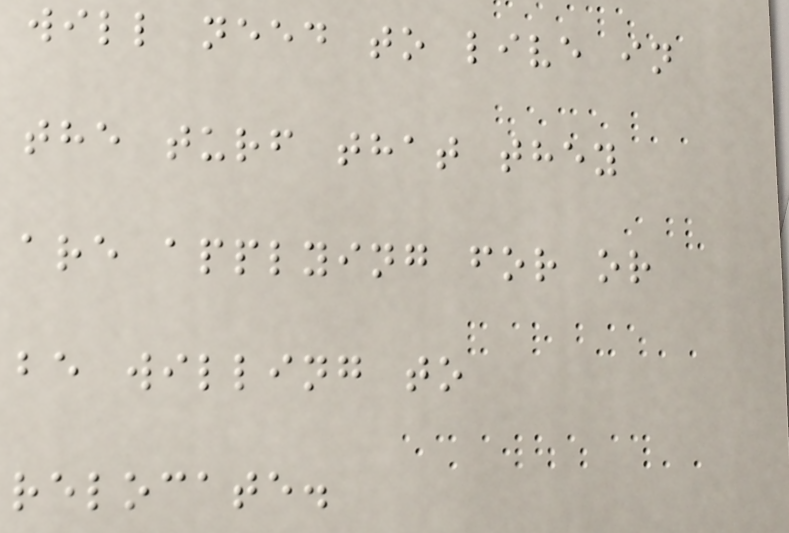will need to live in
the turf that they
are applying for or
be willing to
relocate.
